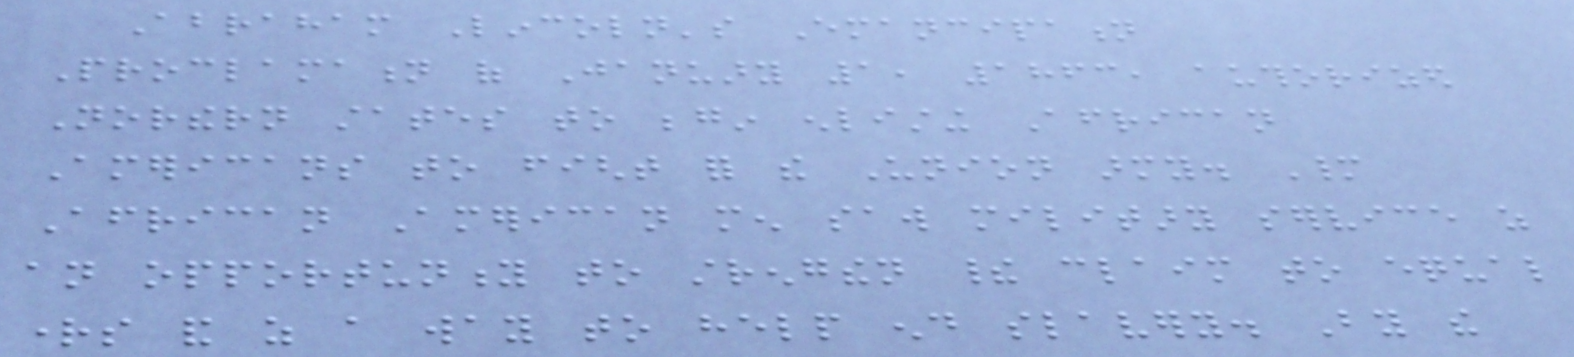Abraham Lincoln's Emancipation
Proclamation of January 1, 1863, authorized
Northern states to begin enlisting African
Americans to fight for the Union army. Many
African American men saw military service as
an opportunity to strengthen their claim to equal
rights and as a way to help end slavery. By the
